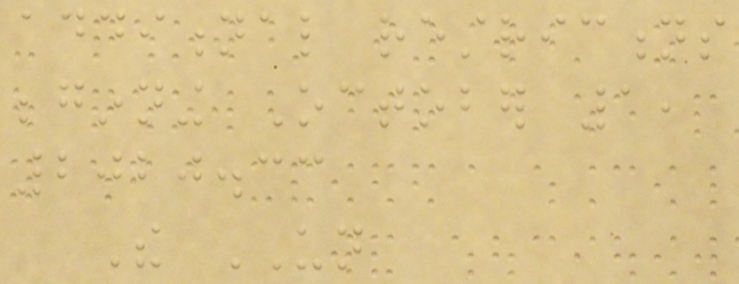additional restrictions
beginning October 1,
2020.33
The UN
